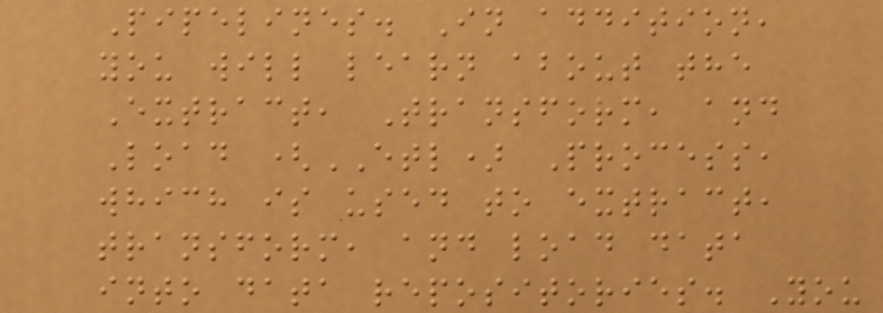Pipelines. In addition,
you will learn about the
Extract, Transform, and
Load (ETL) Process,
which is used to extract,
transform, and load data
into data repositories. You
